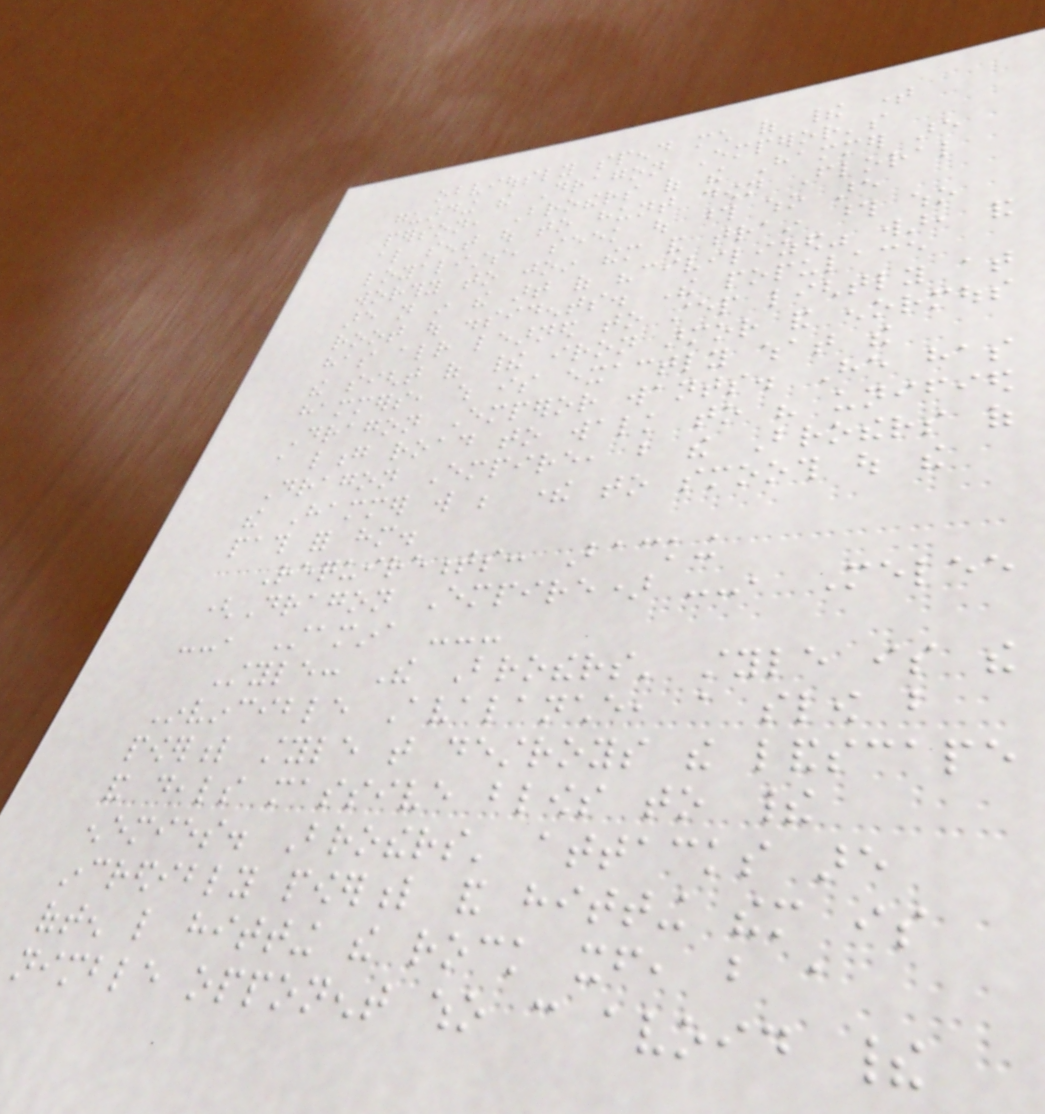obviously spend much of their time
guarding the Dragon Emperor's
person, Brothers of the Hammer are
also sent out to hunt down Floral
loyalists, seek out those who are
worthy to join them and train those who
are not in the art of "civilized" war, and
root out dissidents. The populace
has already learned to step lightly at
the sight of their iron armor and enormous
hammers, which is exactly what the
Dragon Emperor wants. He has
a long road to walk to his unified
Dragon Empire, but the Brothers of
the Hammer will be there to smooth out the
path for him.
Requirements: Backing
(Dragon Empire) --, Melee
--, Stamina ---
Style: The Brothers' style is the
Invincible Avalanche, a slow but
powerful style that destroys the landscape
and deals massive blows to their
enemies. Brothers' attacks are
incredibly powerful and hitting them is
often like hitting the rock itself, but a
nimble opponent who can avoid their
